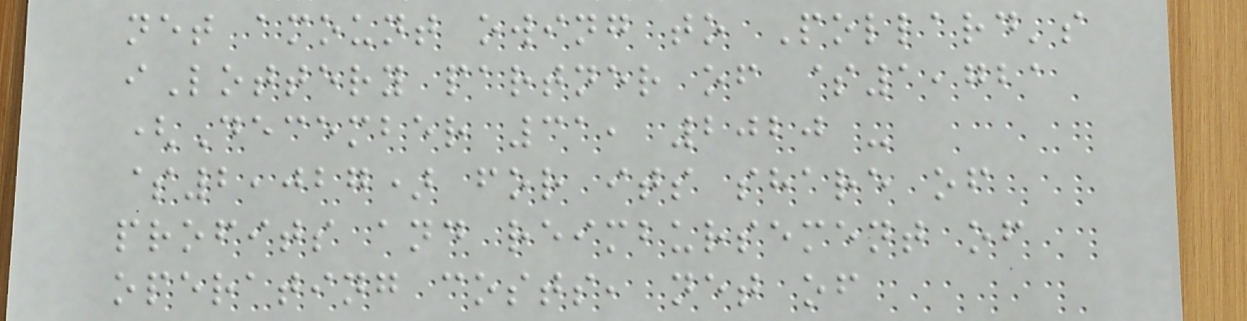net amount owing to Pollard's
iLottery partner of $1,721
(December 31, 2020 -
$2,027) for its share of
profits and reimbursement of
operating costs, net of
